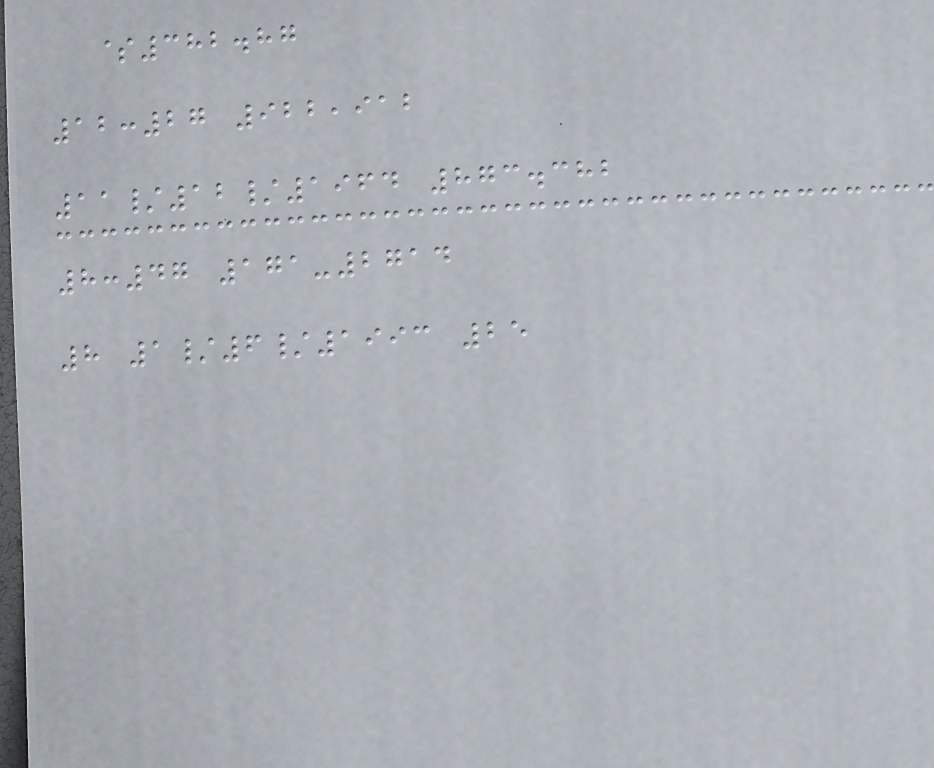$382.87
12:27 922,912
11/12/1964 873.382
8:47 171-2714
8 1/6/1993 25
